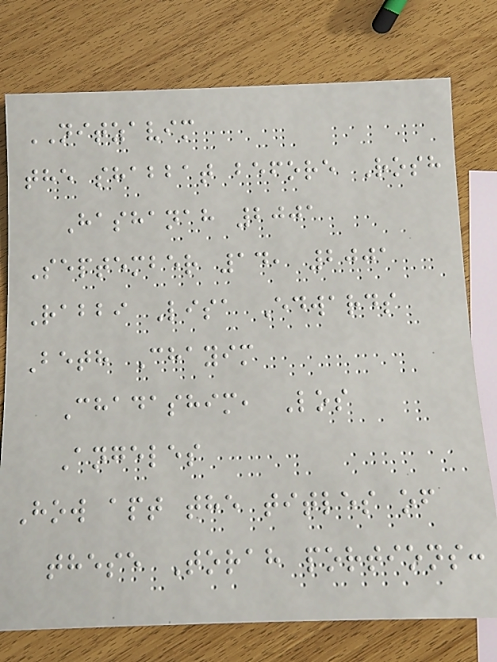NITZAVIM
the shabbat before Rosh
Hashanah 2001
September 14, 2001
Rabbi Lisa Edwards
Beth Chayim
Chadashim, Los
Angeles
How apt the titles of
these Torah portions:
